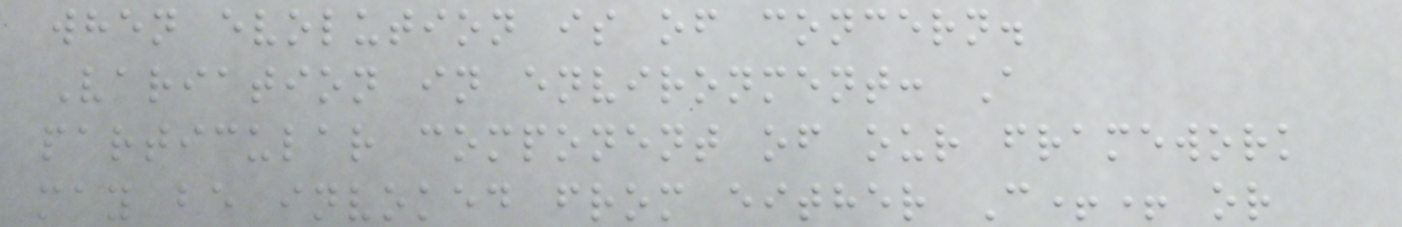when evolution is of concern.
Variation in environment: A
particular component of our framework
may be invoked from either C++ or
